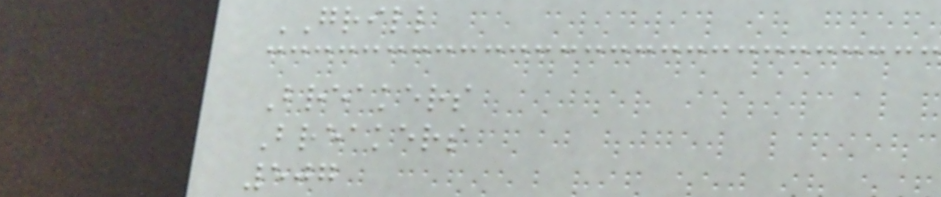GRILL
Breakers
Breakers
507
